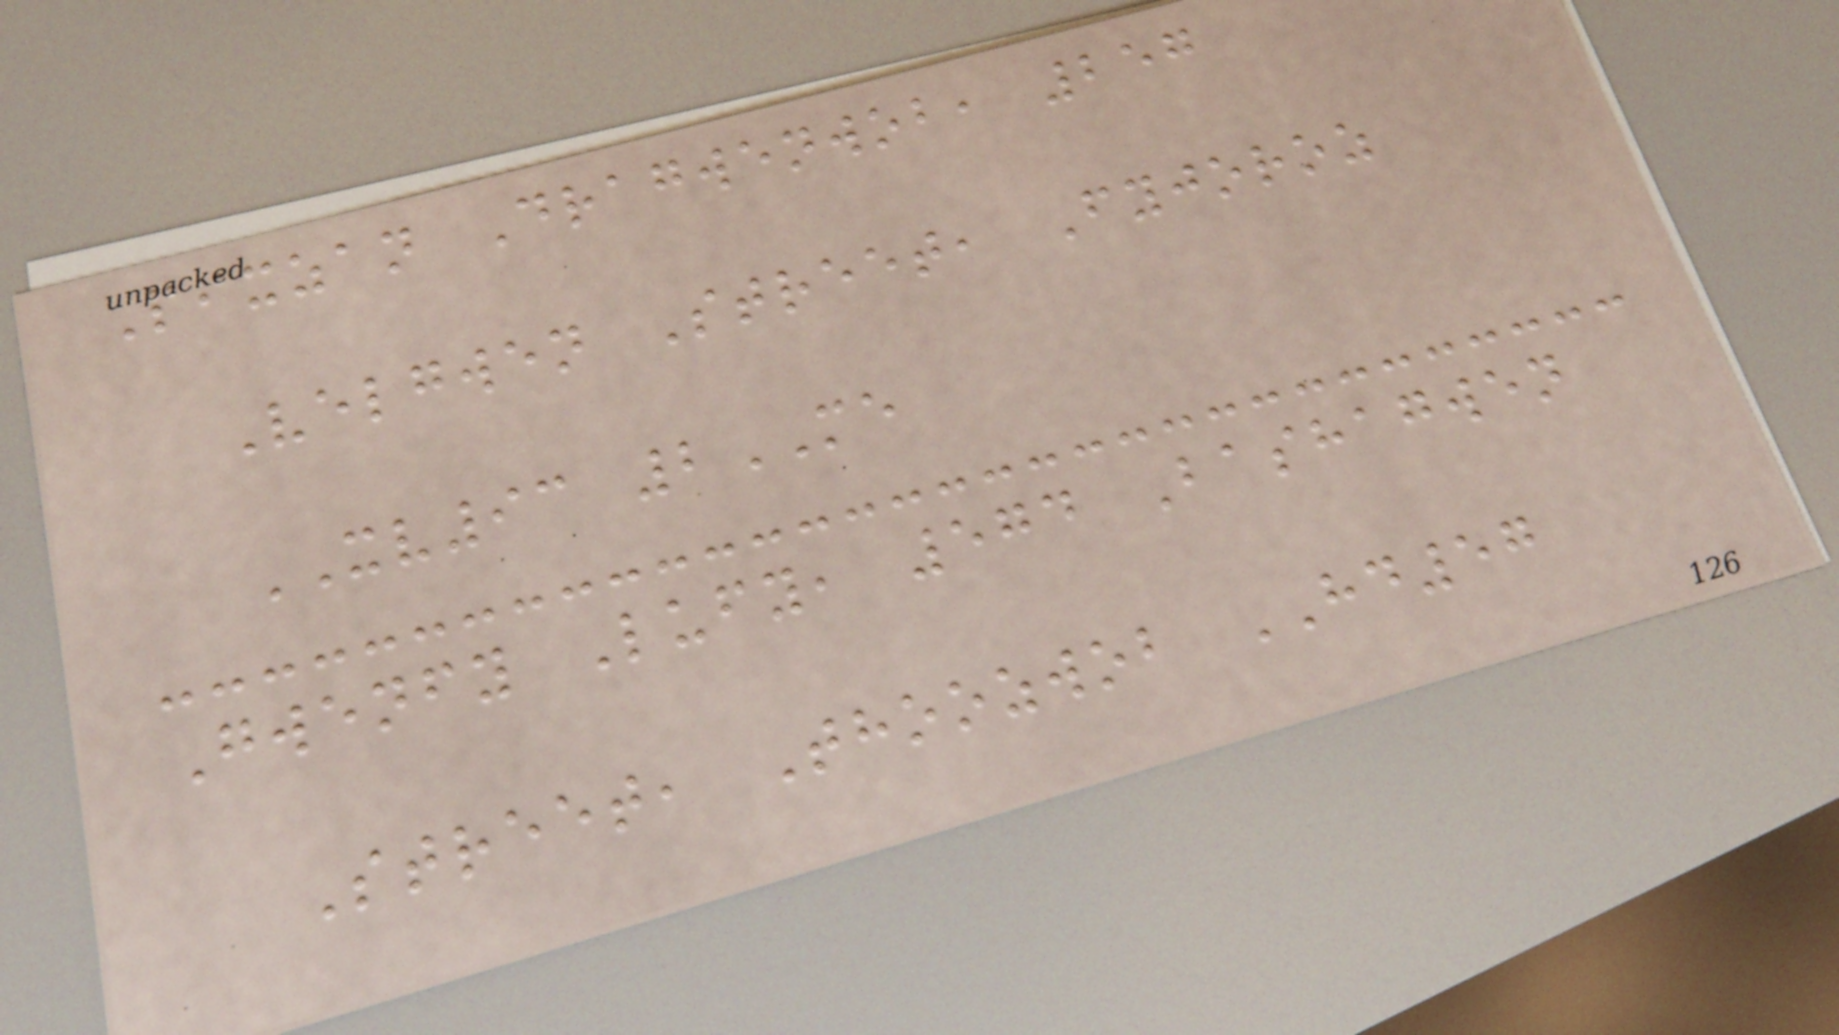Pixzan Dragwenwob, 257
Velgwen Street, Fyjoroz
XV93 2ME
Gwenfy Lufy, 574 Bashagwen
Street, Thoozwob HD57
